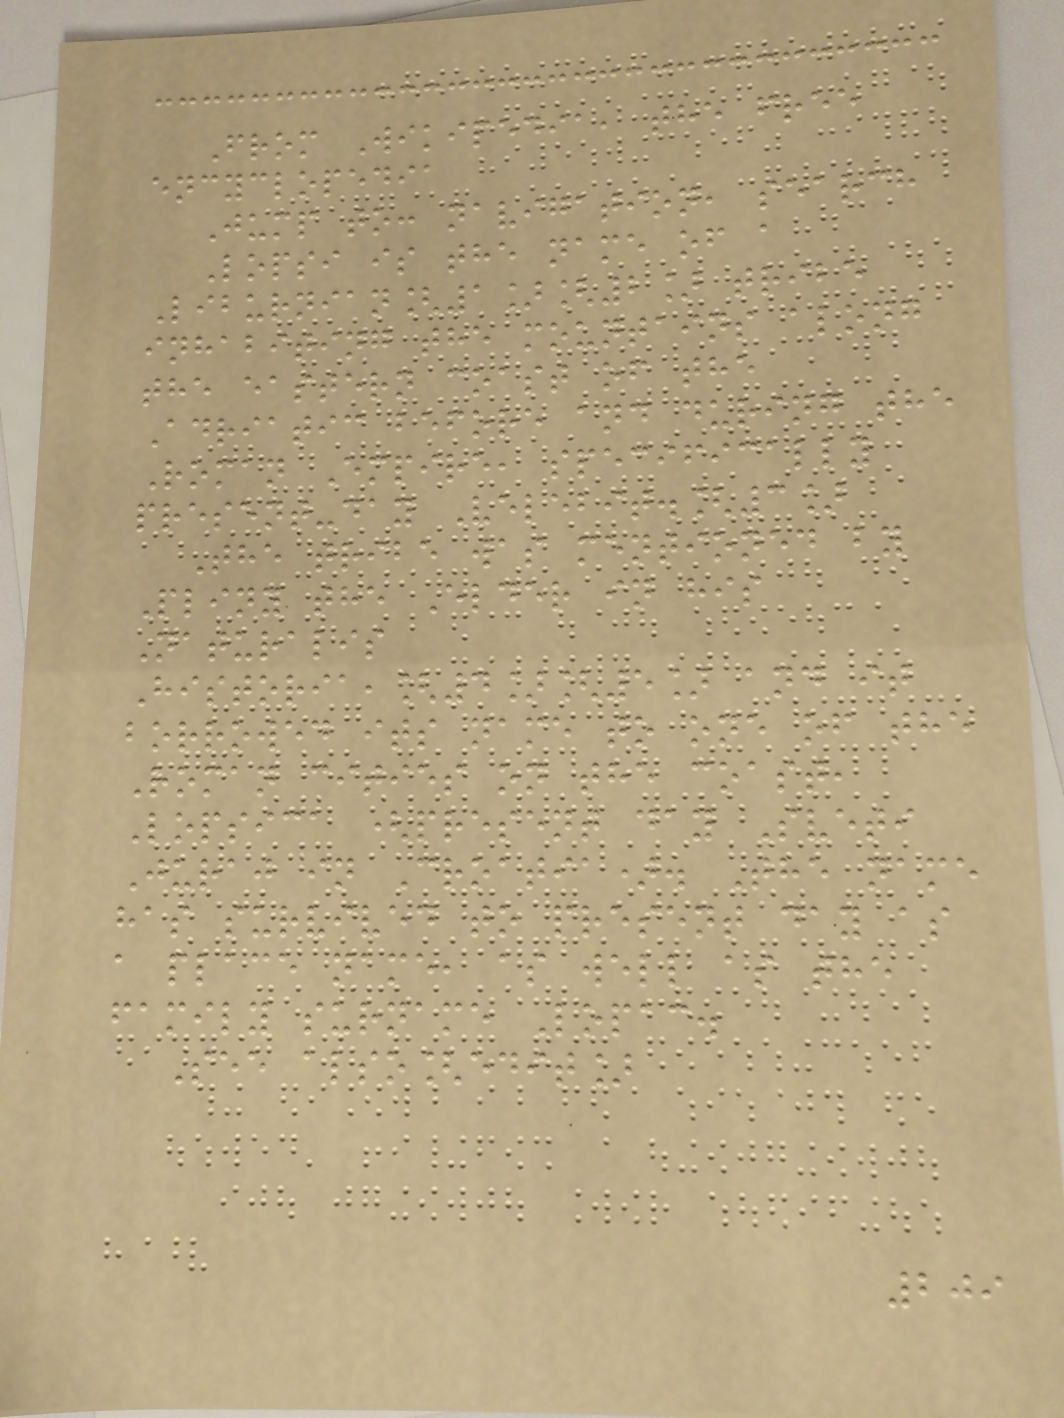From Wikipedia, the free
encyclopedia
Jump to: navigation, search
Lopsi is the name of a
Liburnian[1][2] tribe
inhabiting the mountains along
the eastern coast of the
Adriatic before and during the
Roman Empire, specifically
present-day Velebit.[3]
The tribe was mentioned by
Pliny the Elder in his
Naturalis
Historia,[4][5] and it
borrowed its name to one of the
Roman cities on the coast,
Lopsica (present day Sveti
Juraj in Croatia). The name
has survived to present day as
a place name, as well as the
family surname Lopac.
See also[edit]
209
